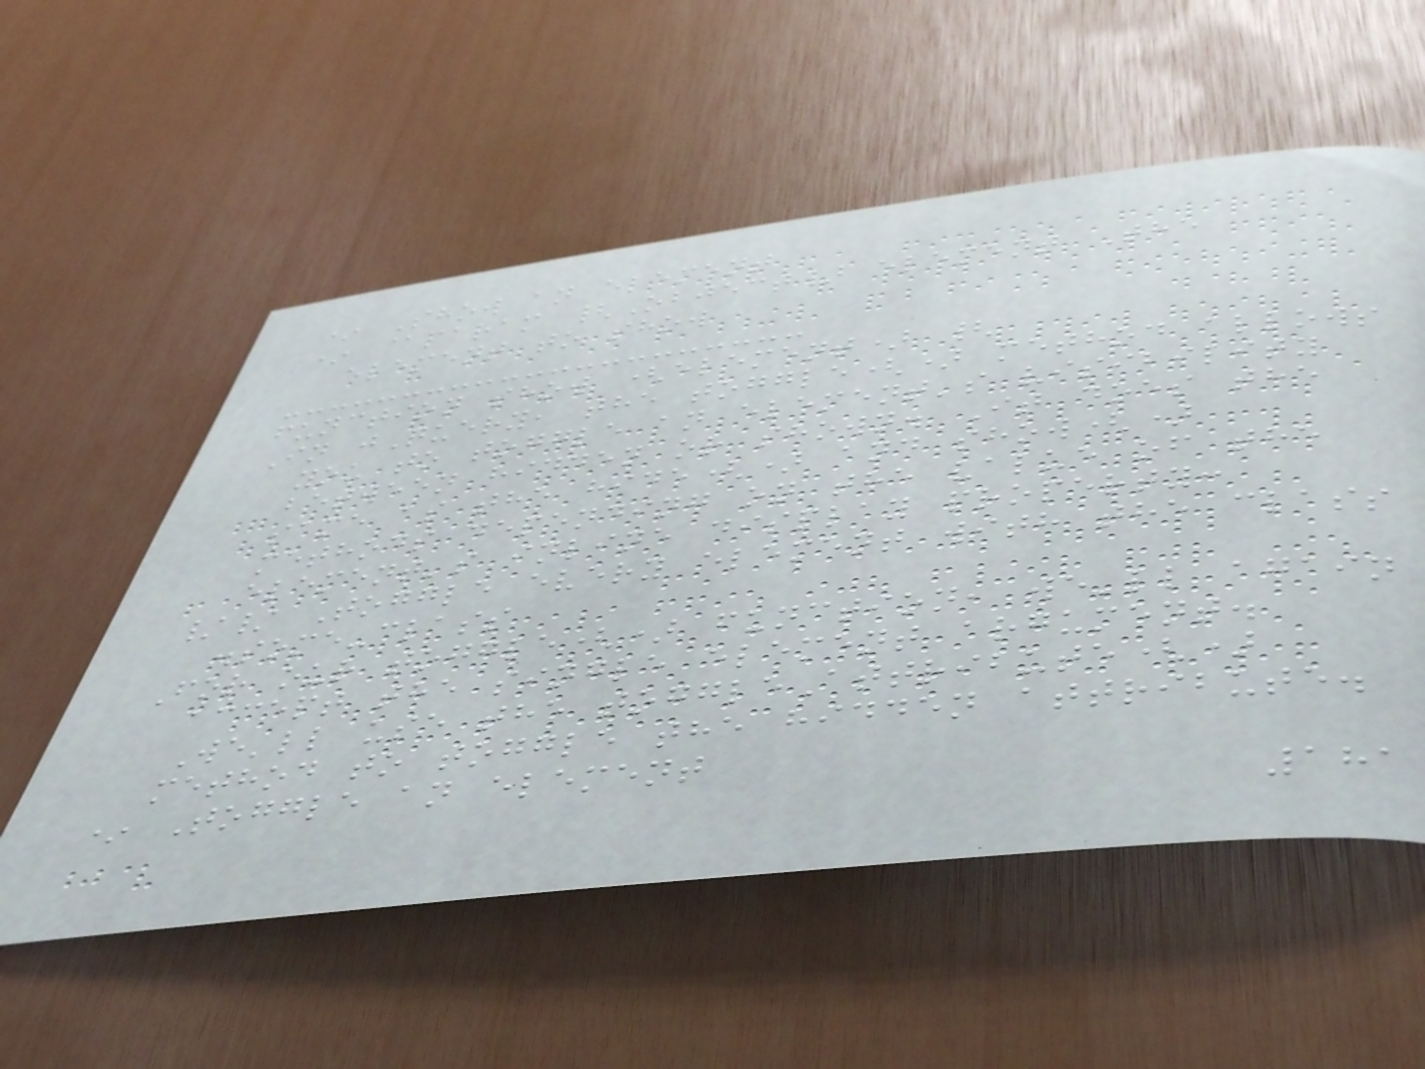* Show an element
* @param {Object} element The
element to show
function show (element) {
In jQuery, the toggle() method allows
you to toggle an element's visibility
between hidden or shown. It does the
same as the hide() and show()
methods depending on the value of the
element's inline display property:
// Toggle every element with the class
.some-class
For our toggle() function, we'll again
accept the single element argument.
We'll use the toggleAttribute()
method to toggle the hidden attribute.
* Toggle an element
181
